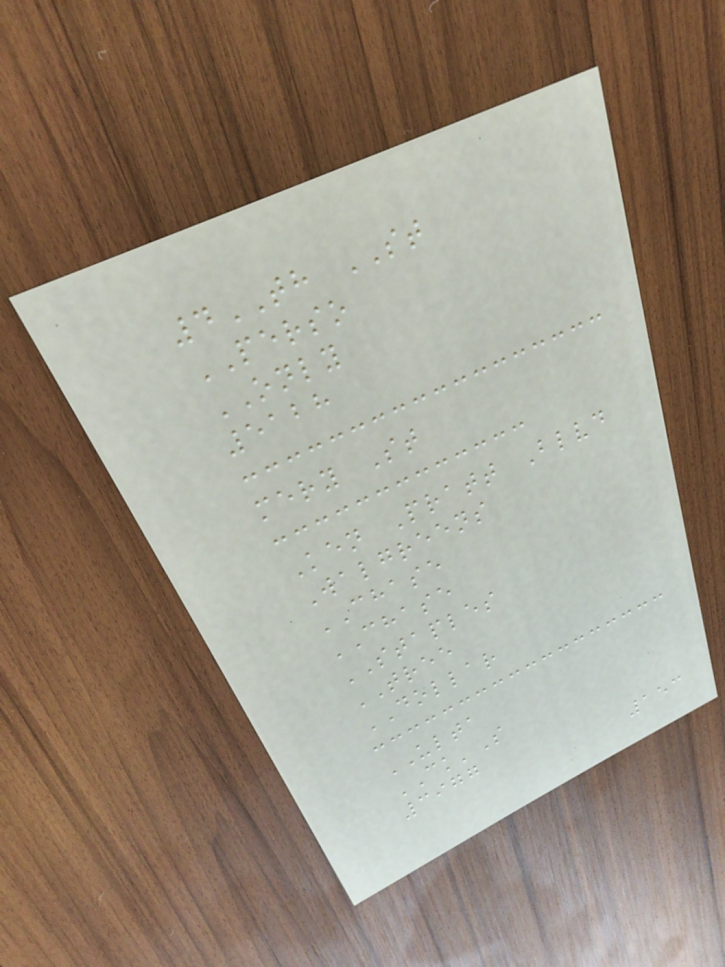4TH ST
PERSO
ONLY
5128
mery St
Ken Pratt Blvd
Walgreens
CHASE
CHASE
STAPLES
TREE
DOLLAR
ULTA
CK'S
3977
153
